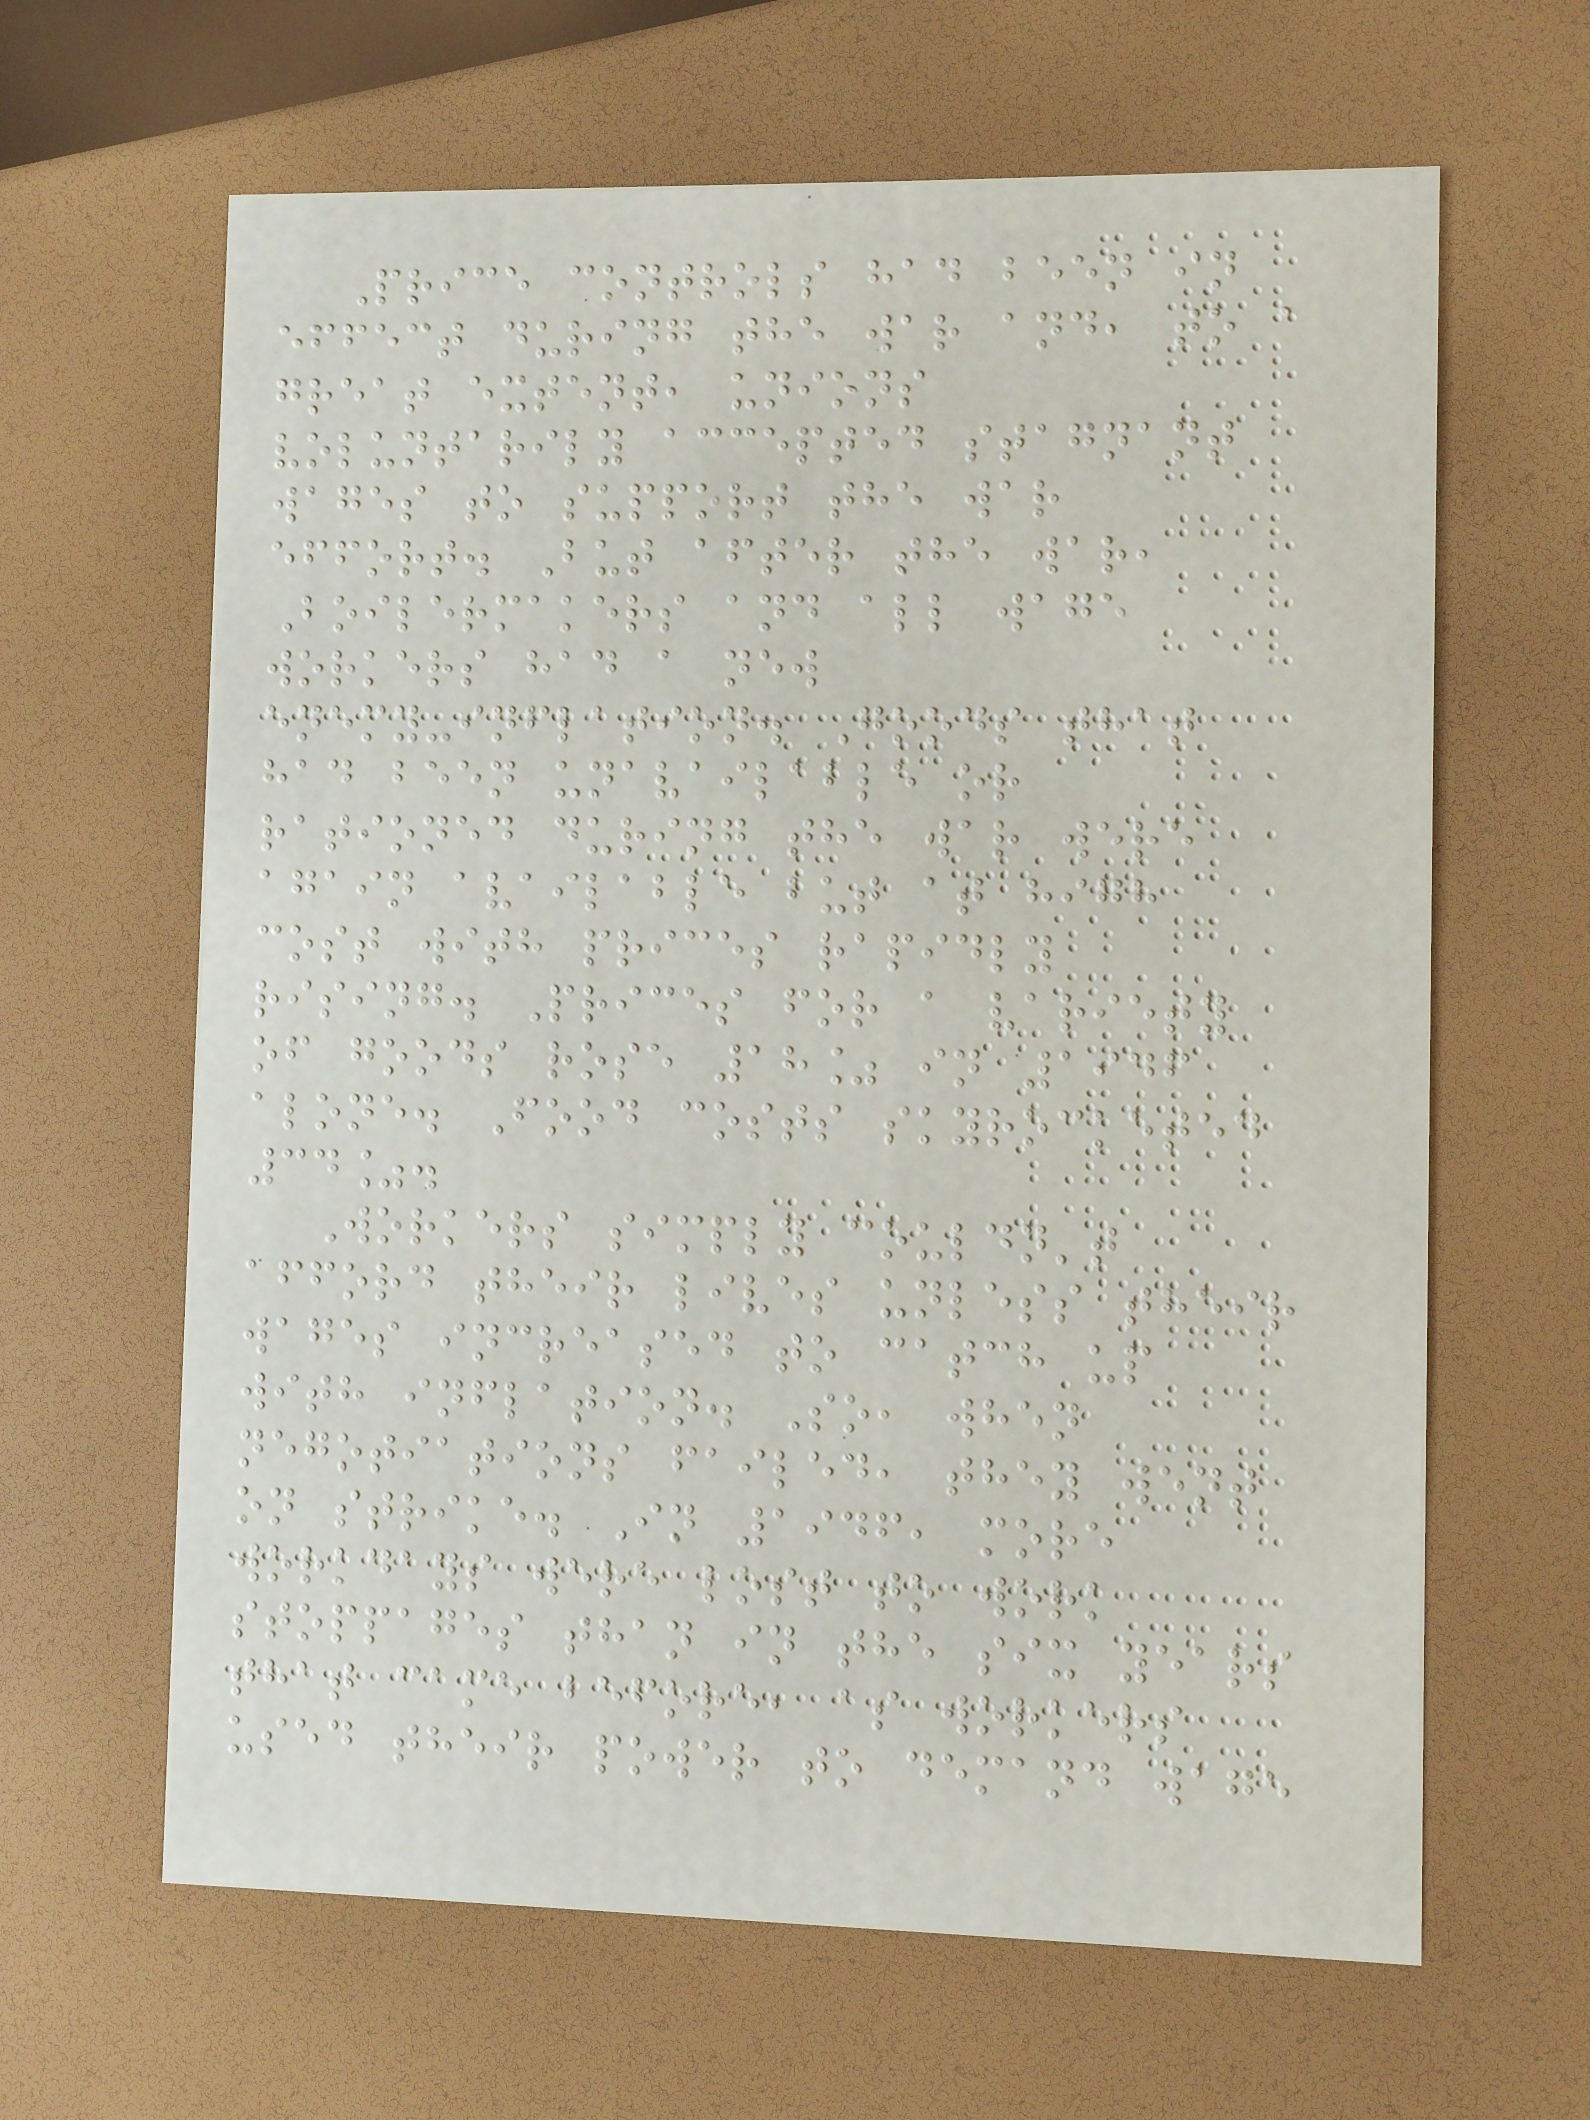Price controls had been in
effect during the war and, to a
great extent, unions
voluntarily accepted stagnant
wages to support the war
effort. But after the war,
Boilermakers and all wage
workers had a new
enemy-inflation. Goods that
had been unavailable or
rationed during the war were
again available but at high
cost with prices rapidly
rising. Prices for a variety
of goods rose 18% in 1946
alone. Food costs skyrocketed
34%.
Workers simply couldn't
afford their lives unless their
wages increased to catch up
with inflation. So, when
negotiations failed, they went
on strike. In 1946, more
workdays were lost to work
stoppages than in the six years
that came before, as workers
used their power to demand wage
